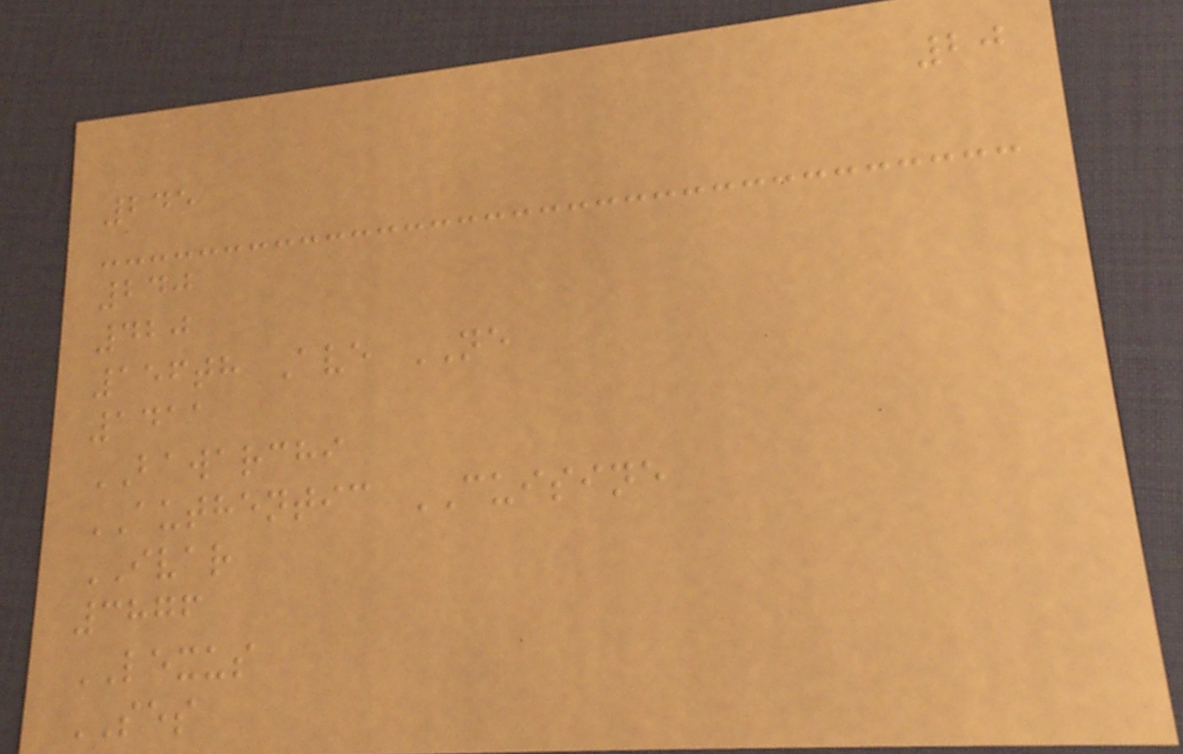20
245
240
420
156th Ave NE
1411
BAWARCHI
AUTHENTIC CUISINE
IVAR
3876
LEXUS
SES
